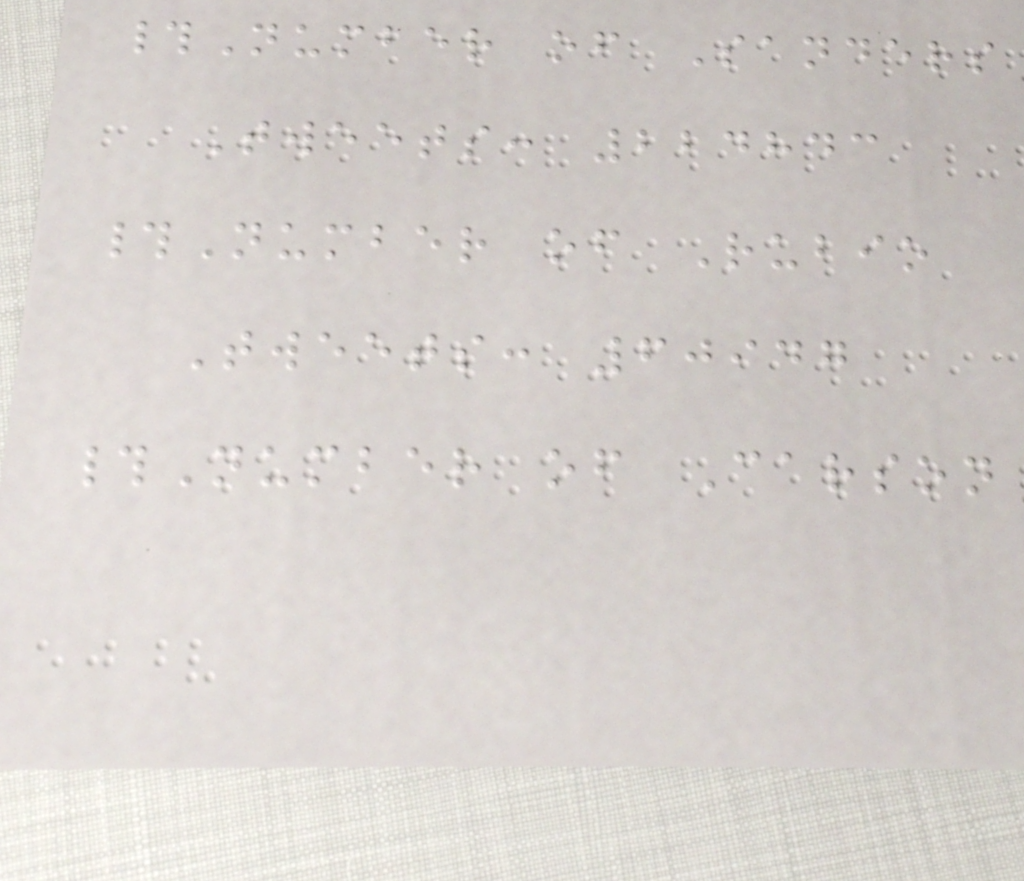#Number of Sanders
Tweets: 224843
#Number of Rubio
Tweets: 60947
#Number of Carson
